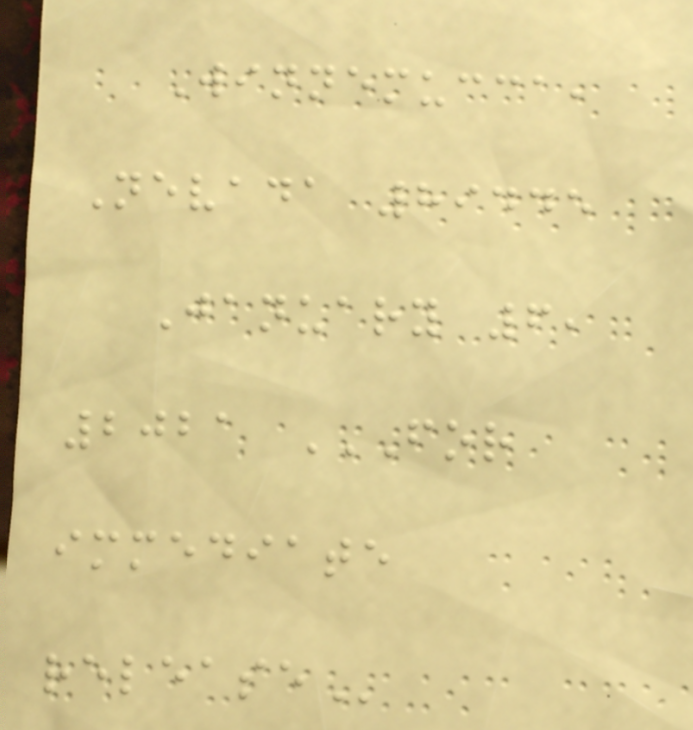Winnemucca,
Nevada 89445
January 6,
2021 FOR
IMMEDIATE
RELEASE
